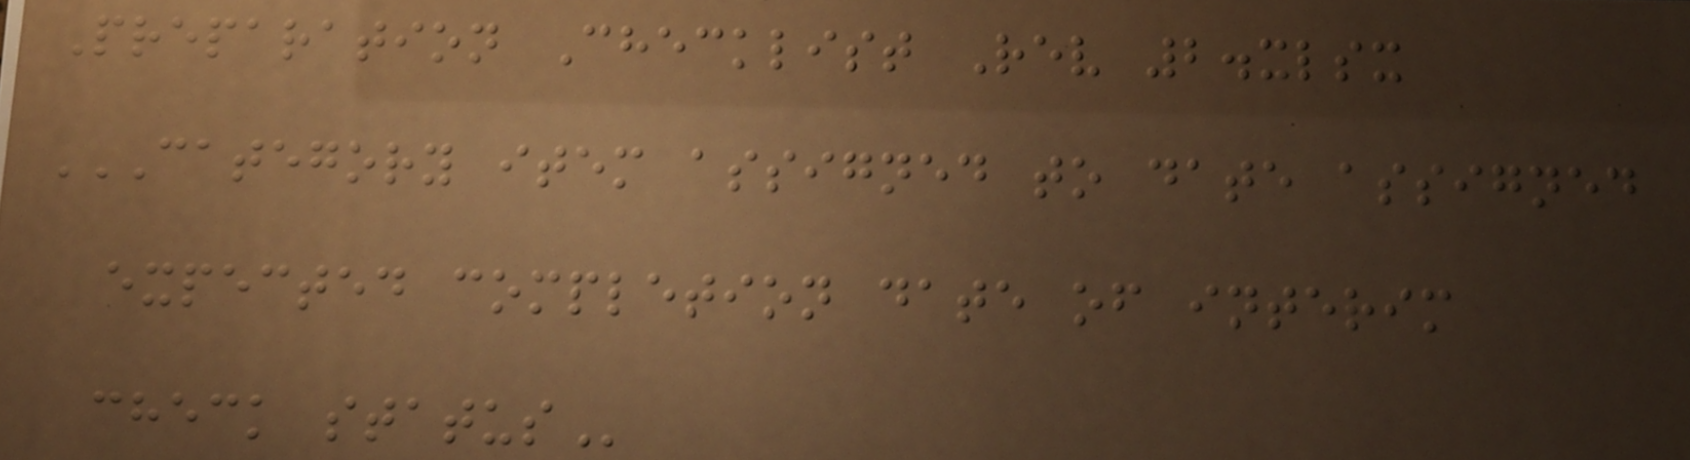Preparation Checklist Rev 2.xlsx
CATEGORY ITEM ASSIGNED TO DATE ASSIGNED
EXPECTED COMPLETION DATE OF INTERIM
CHECK STATUS
